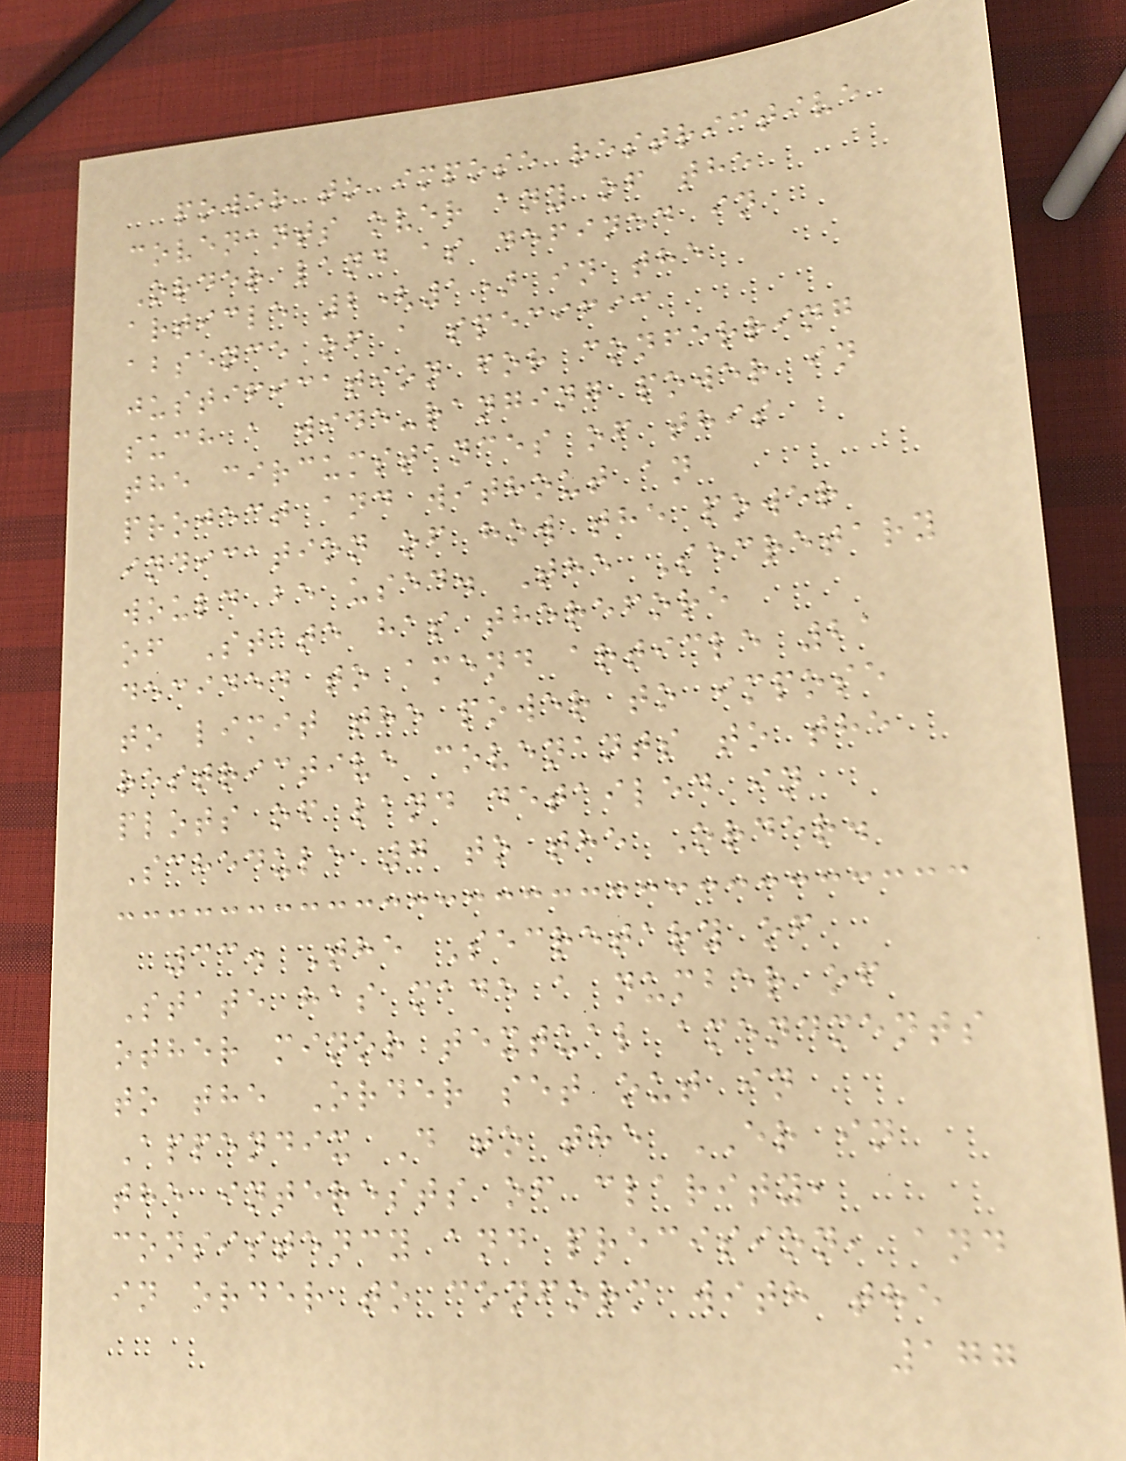power to impose restrictive
covenants over any of the
Order land as defined in
article 2(1) in the
absence of a specific
justification for conferring
such a wide-ranging power in
the circumstances of this
project and without an
indication of how the power
would be used. The Secretary
of State has therefore
decided to amend article 21
to limit the power to impose
restrictive covenants to the
plots of land detailed in
Schedule 7 to the Order.
33. The Secretary of
State has made a number of
other minor textual amendments
to the Order set out in
Appendix D to the ER in
the interests of clarity,
consistency and precision, and
in order to conform with the
177
